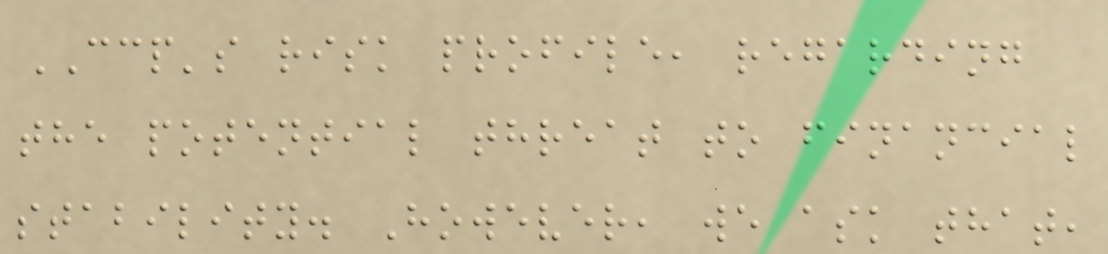CCP's risk profile, regarding
the potential threat to financial
stability. However, we ask that,
